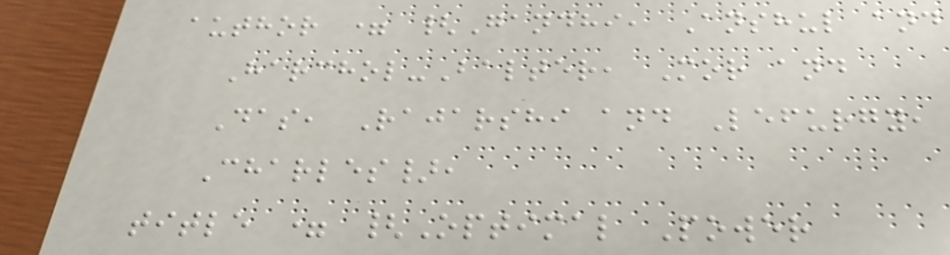author = {Gandhi, Anshul and
Harchol-Balter, Mor and
Das, Rajarshi and Lefurgy,
Charles},
title = {Optimal Power
